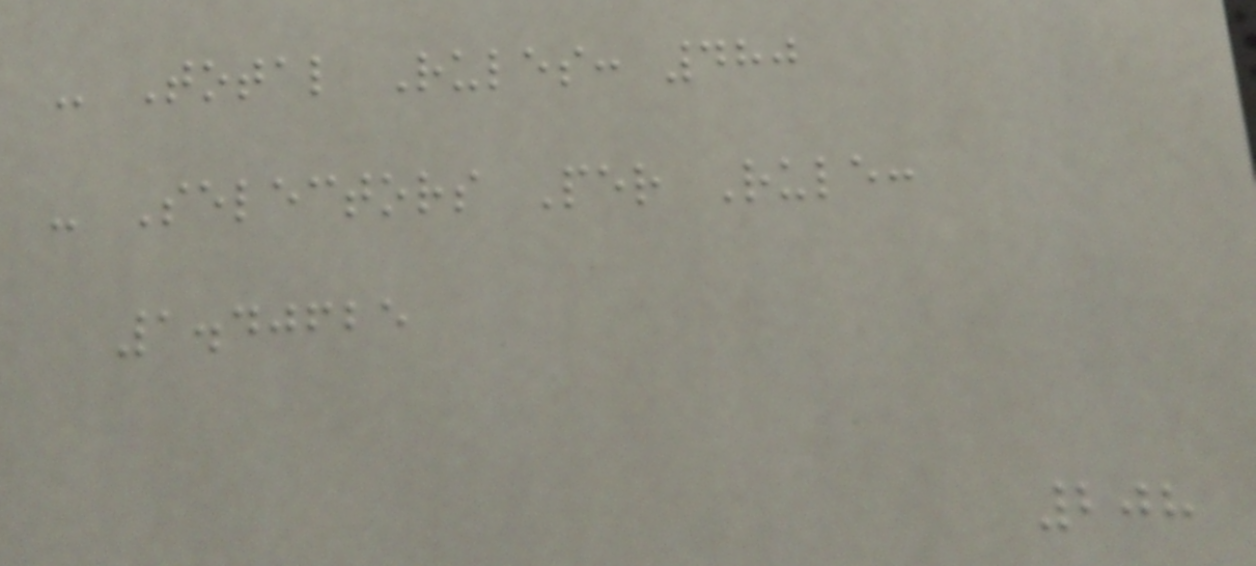- Total Rules: 480
- Selectors Per Rule:
1.40625
208
